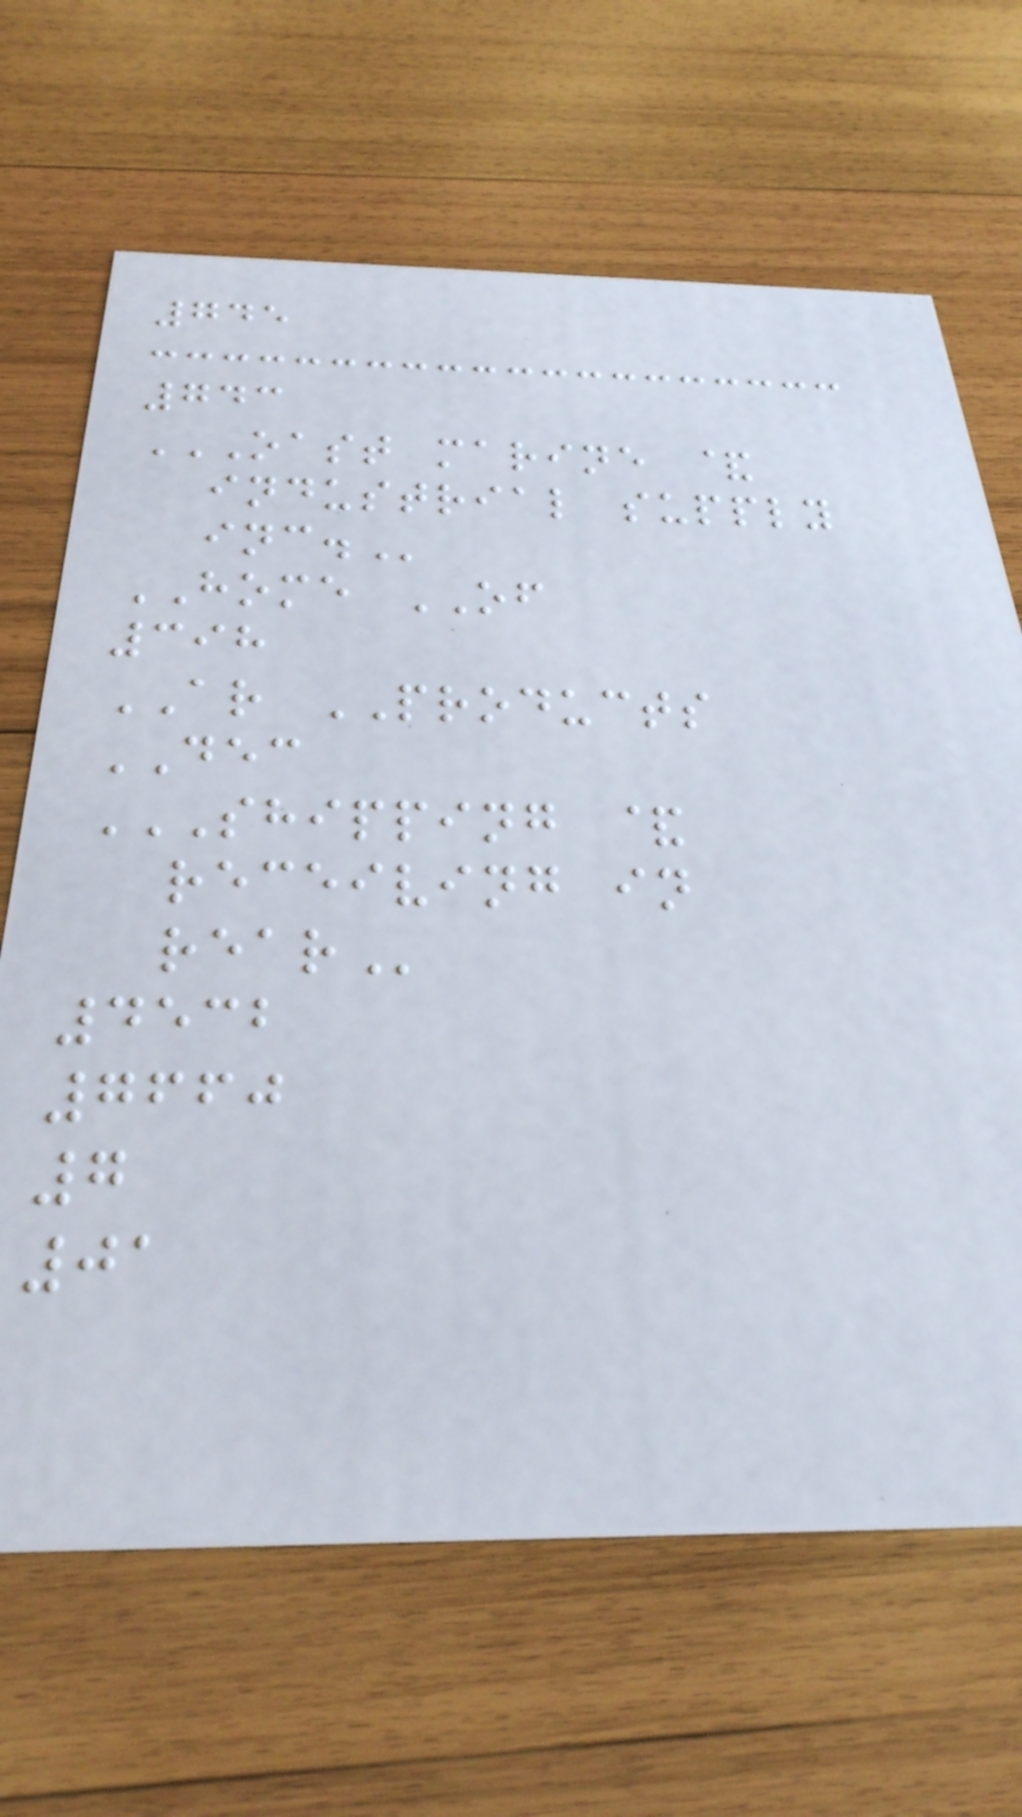745
743
OAST MARINE &
INDUSTRIAL SUPPLY
INC.
HOME OF
398
AR PRODUCTS
DEC
SHIPPING &
RECEIVING IN
REAR
4532
7660
7
01
